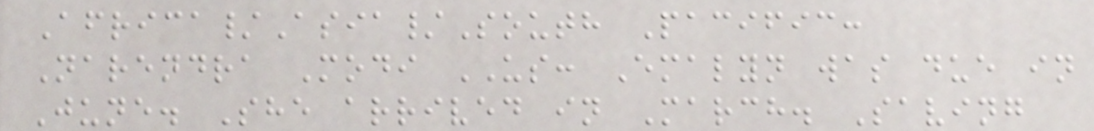Africa/Asia/South Pacific:
Narendra Modi US: Emalyn was due in
June. She arrived in March. Saving
